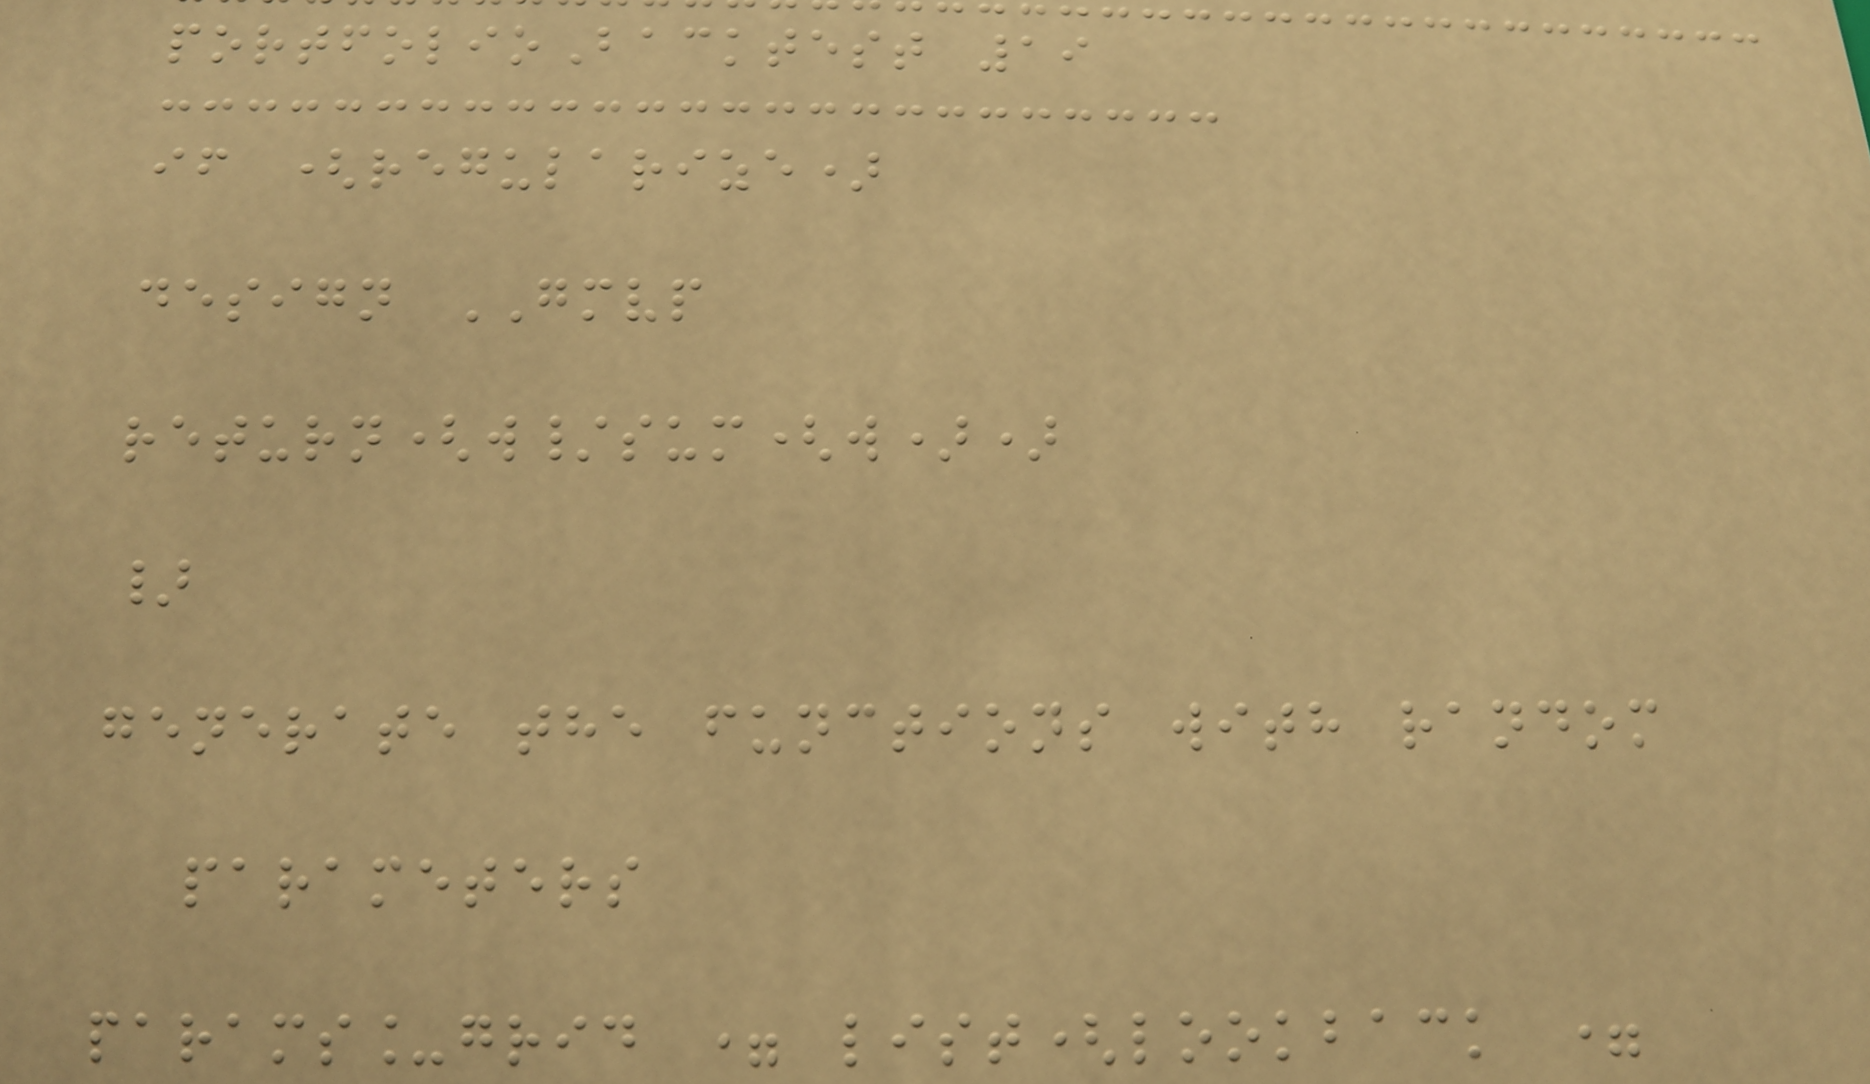portfolioBacktest 19
if (regularize)
design GMVP
return(w/sum(w))
}
generate the functions with random
parameters
params_grid = list(lookback =
